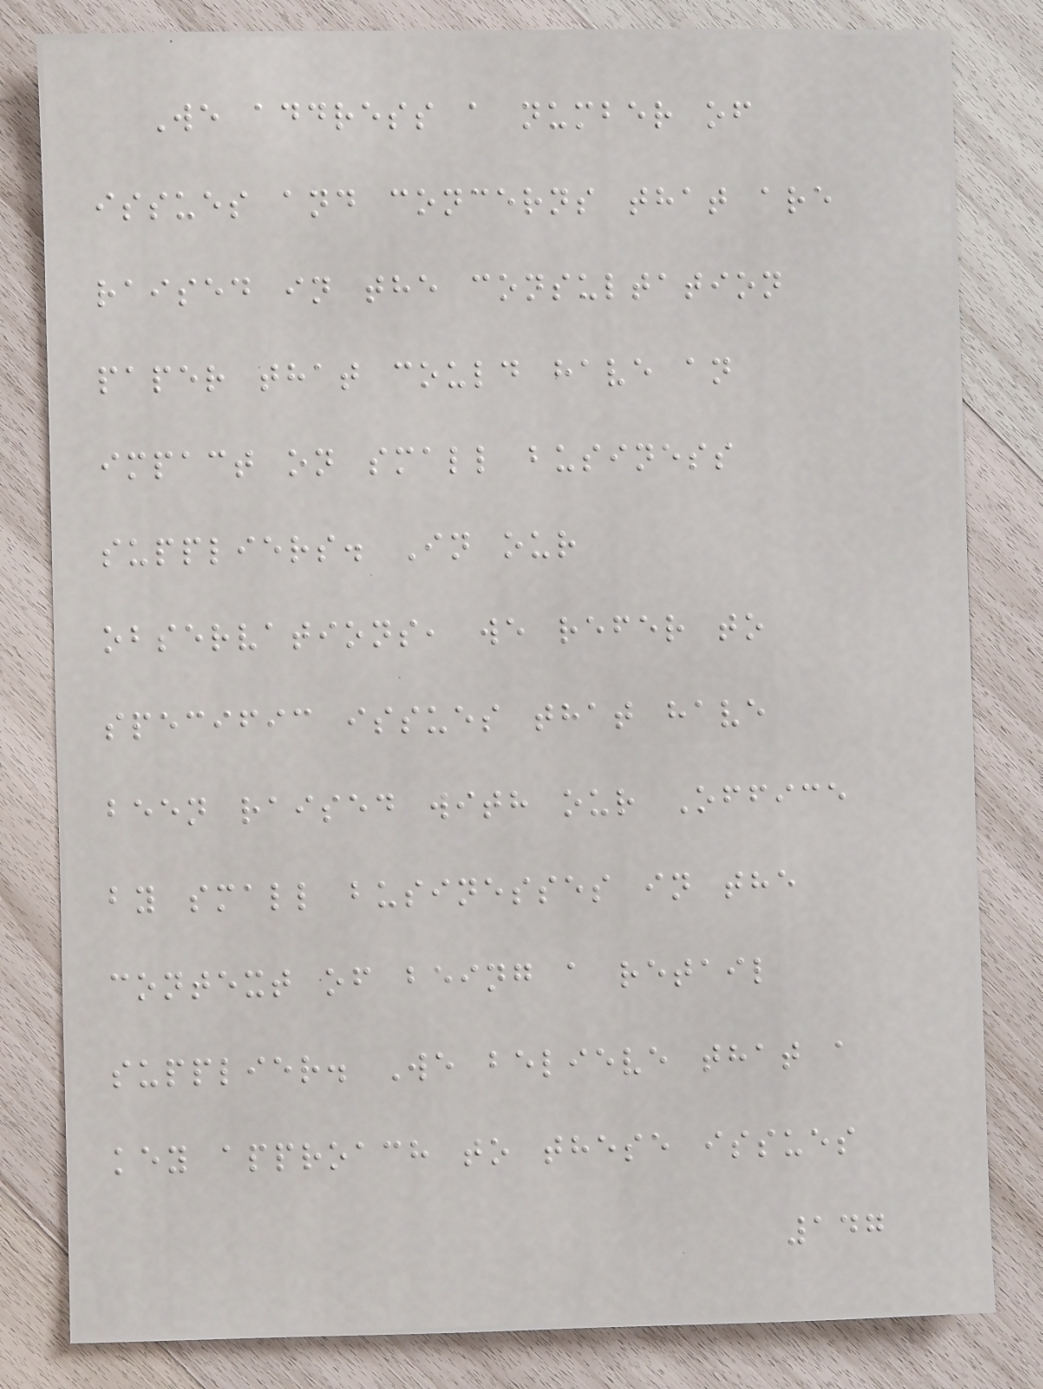We address a number of
issues and concerns that are
raised in the consultation
paper that could have an
impact on small business
suppliers. In our
observations, we refer to
specific issues that have
been raised with our Office
by small businesses in the
context of being a retail
supplier. We believe that a
key approach to these issues
147
